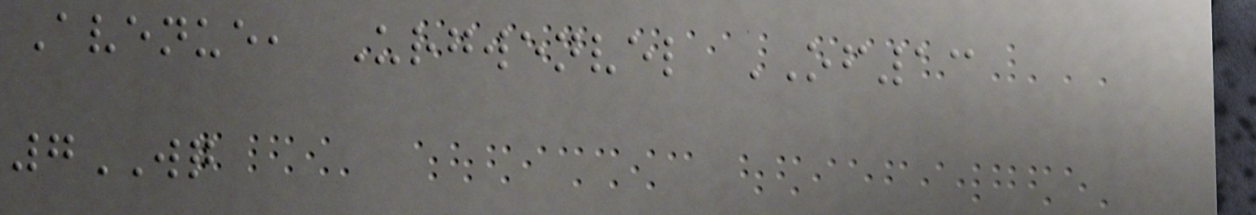Avenue, Urgwenvel OF13
7WQ
